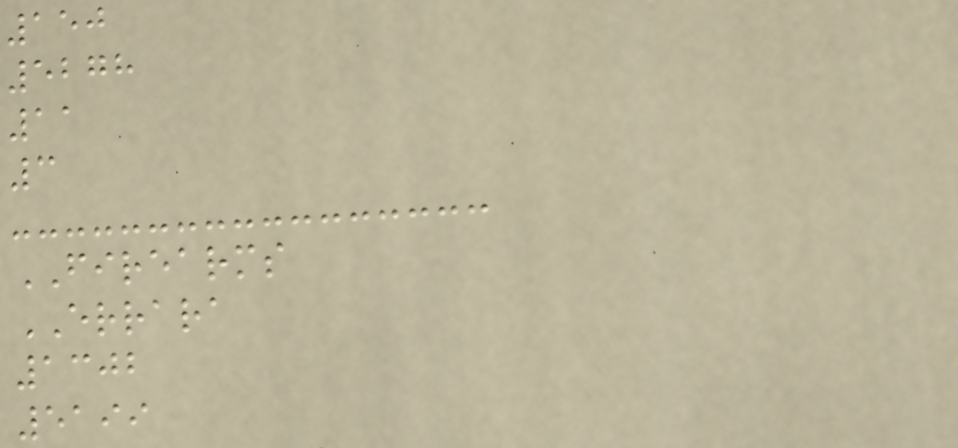150
5278
11
3
FIREARMS
ERRARA
1302
5199
